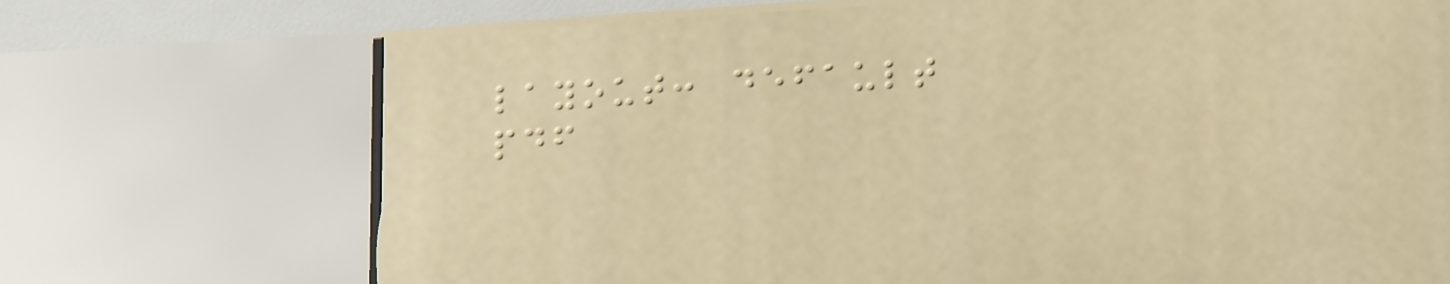layout: default
pdf
